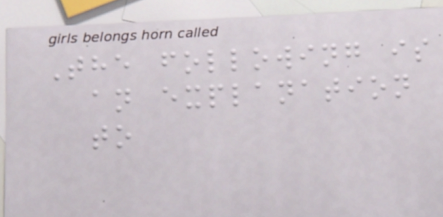The following is
an explanation
to
